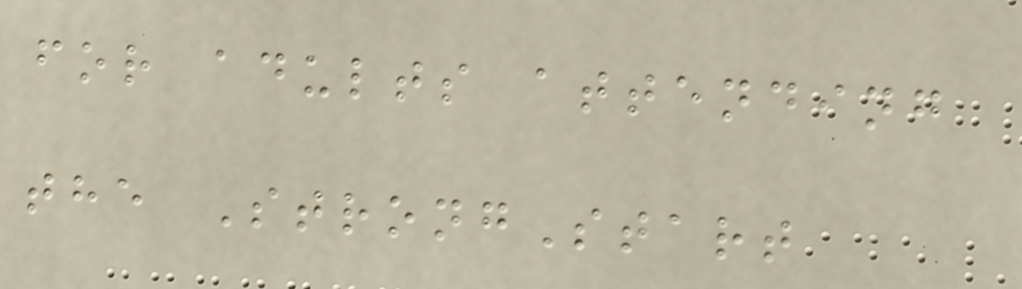for adults attending
the StrongStart
